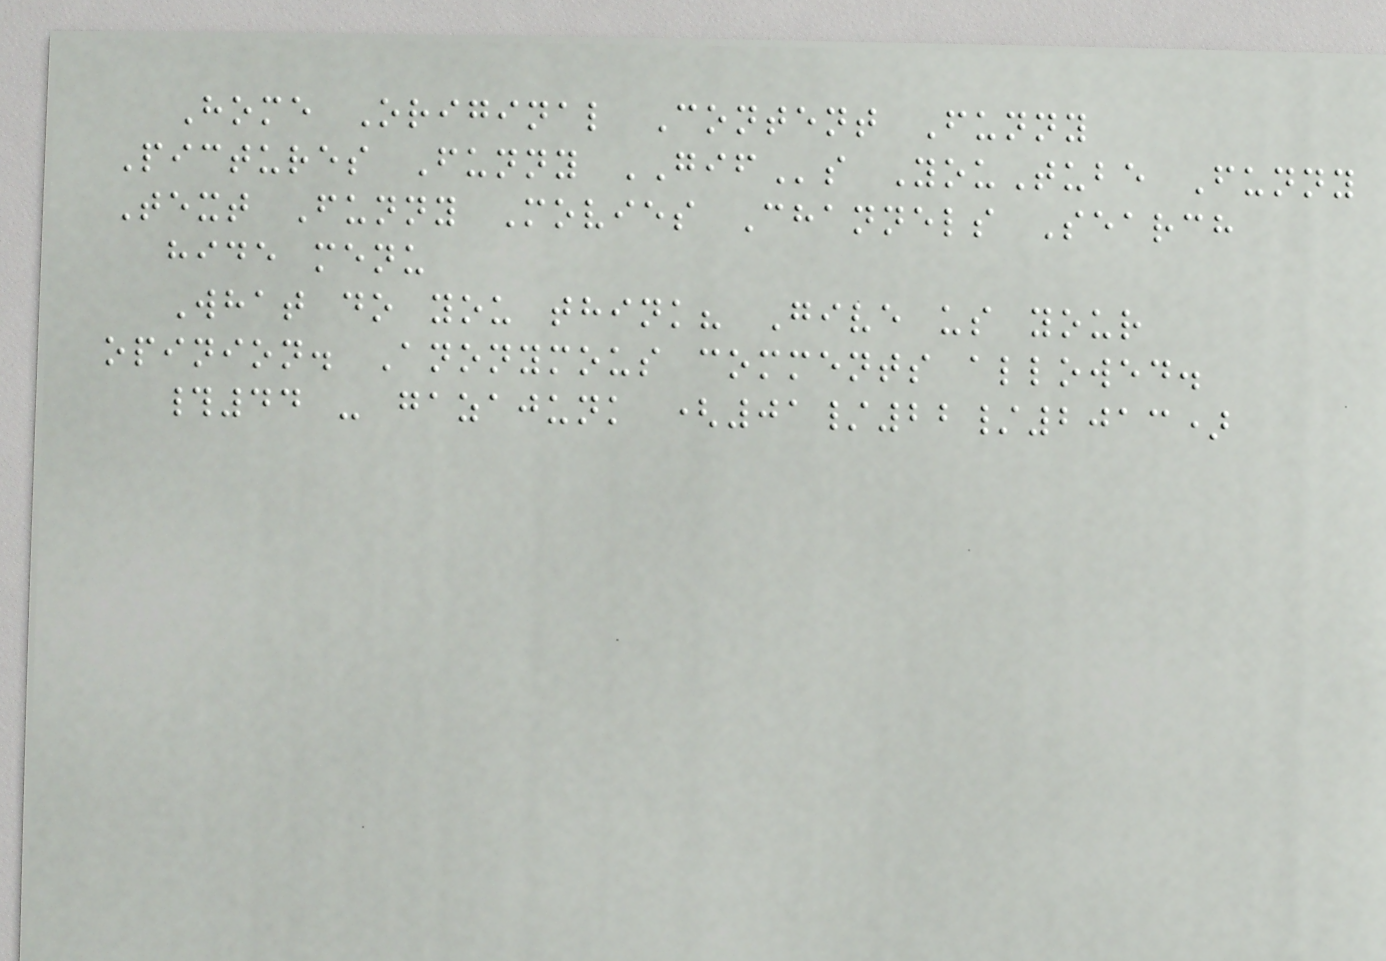Home Original Content Funny
Pictures Funny GIFs YouTube Funny
Text Funny Movies Channels Search
hide menu
What do you think? Give us your
opinion. Anonymous comments allowed.
#44 - gazajunk (01/22/2013)
